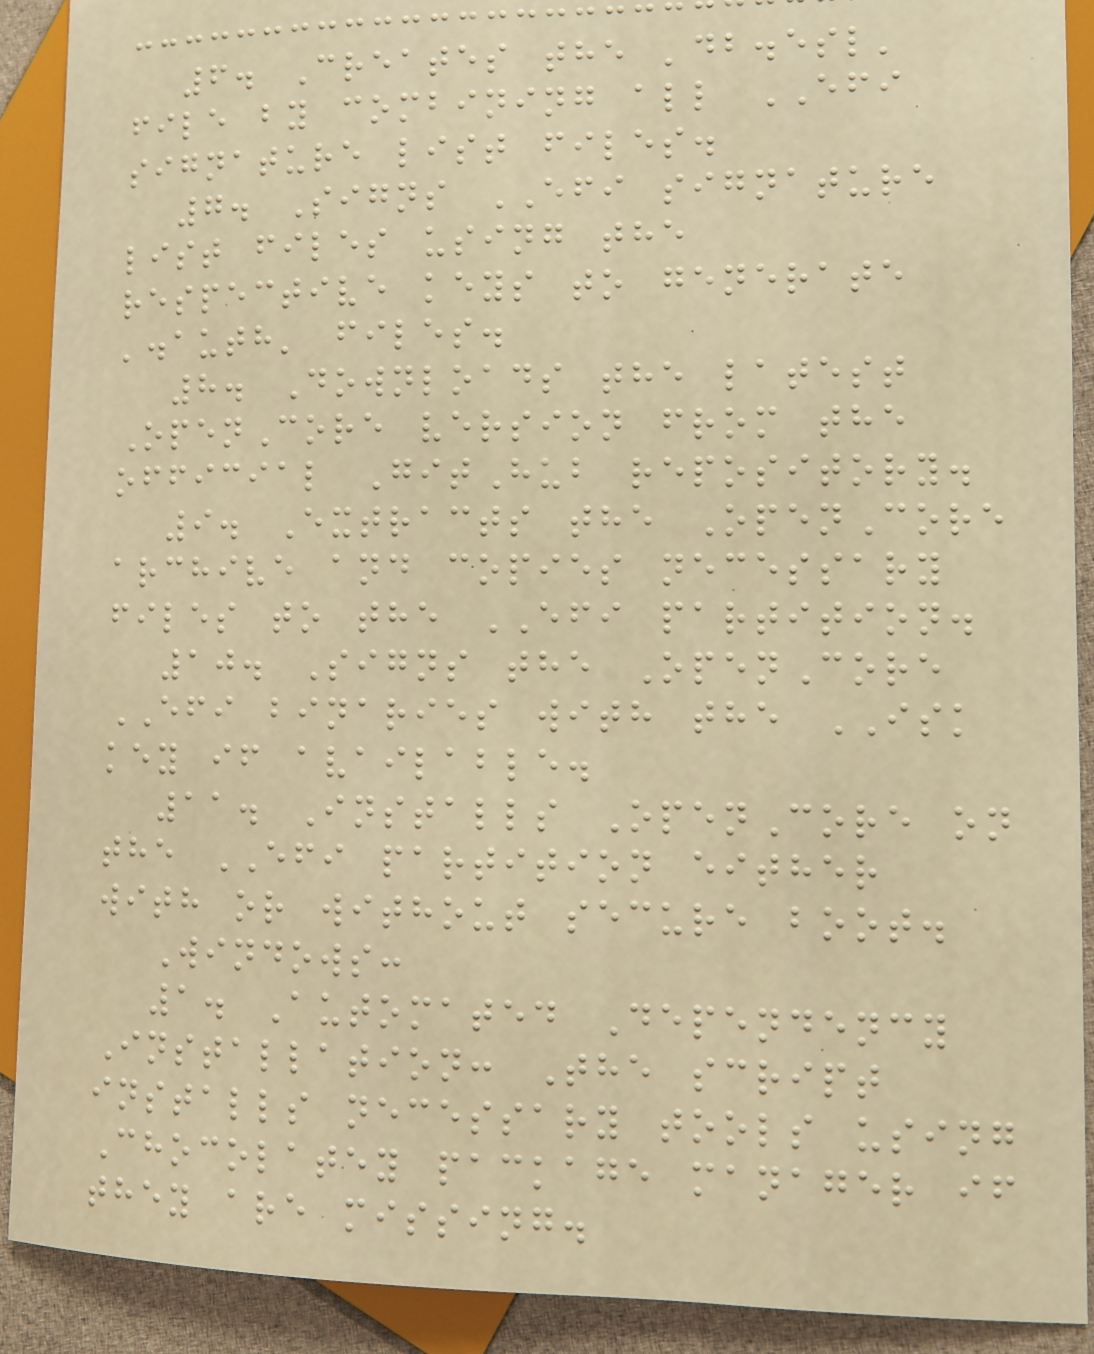6. Creates the 'db.esl'
file by combining all EFI
signature list files.
7. Signs EFI signature
list files using the
respective keys to generate
'.auth' files.
8. Downloads the latest
OpenCore version from the
official GitHub repository.
9. Extracts the OpenCore
archive and copies necessary
files to the EFI partition.
10. Signs the OpenCore
EFI binaries with the ISK
key if available.
11. Installs OpenCore on
the EFI partition either
with or without secure boot.
Windows:
1. Automated Dependency
Installation: The script
installs necessary tools using
Chocolatey package manager if
they are missing.
